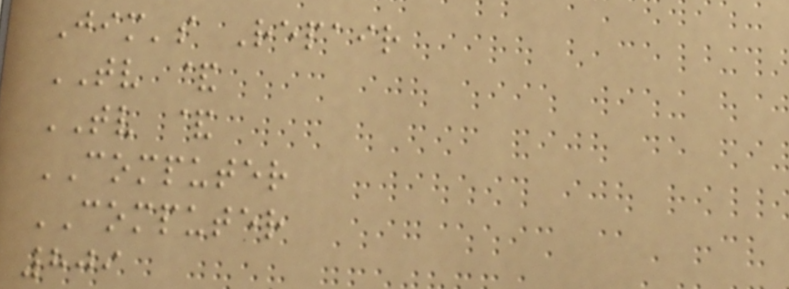Jim's Repair
TV &
TV &
COMPUTER
COMPUTER
809
